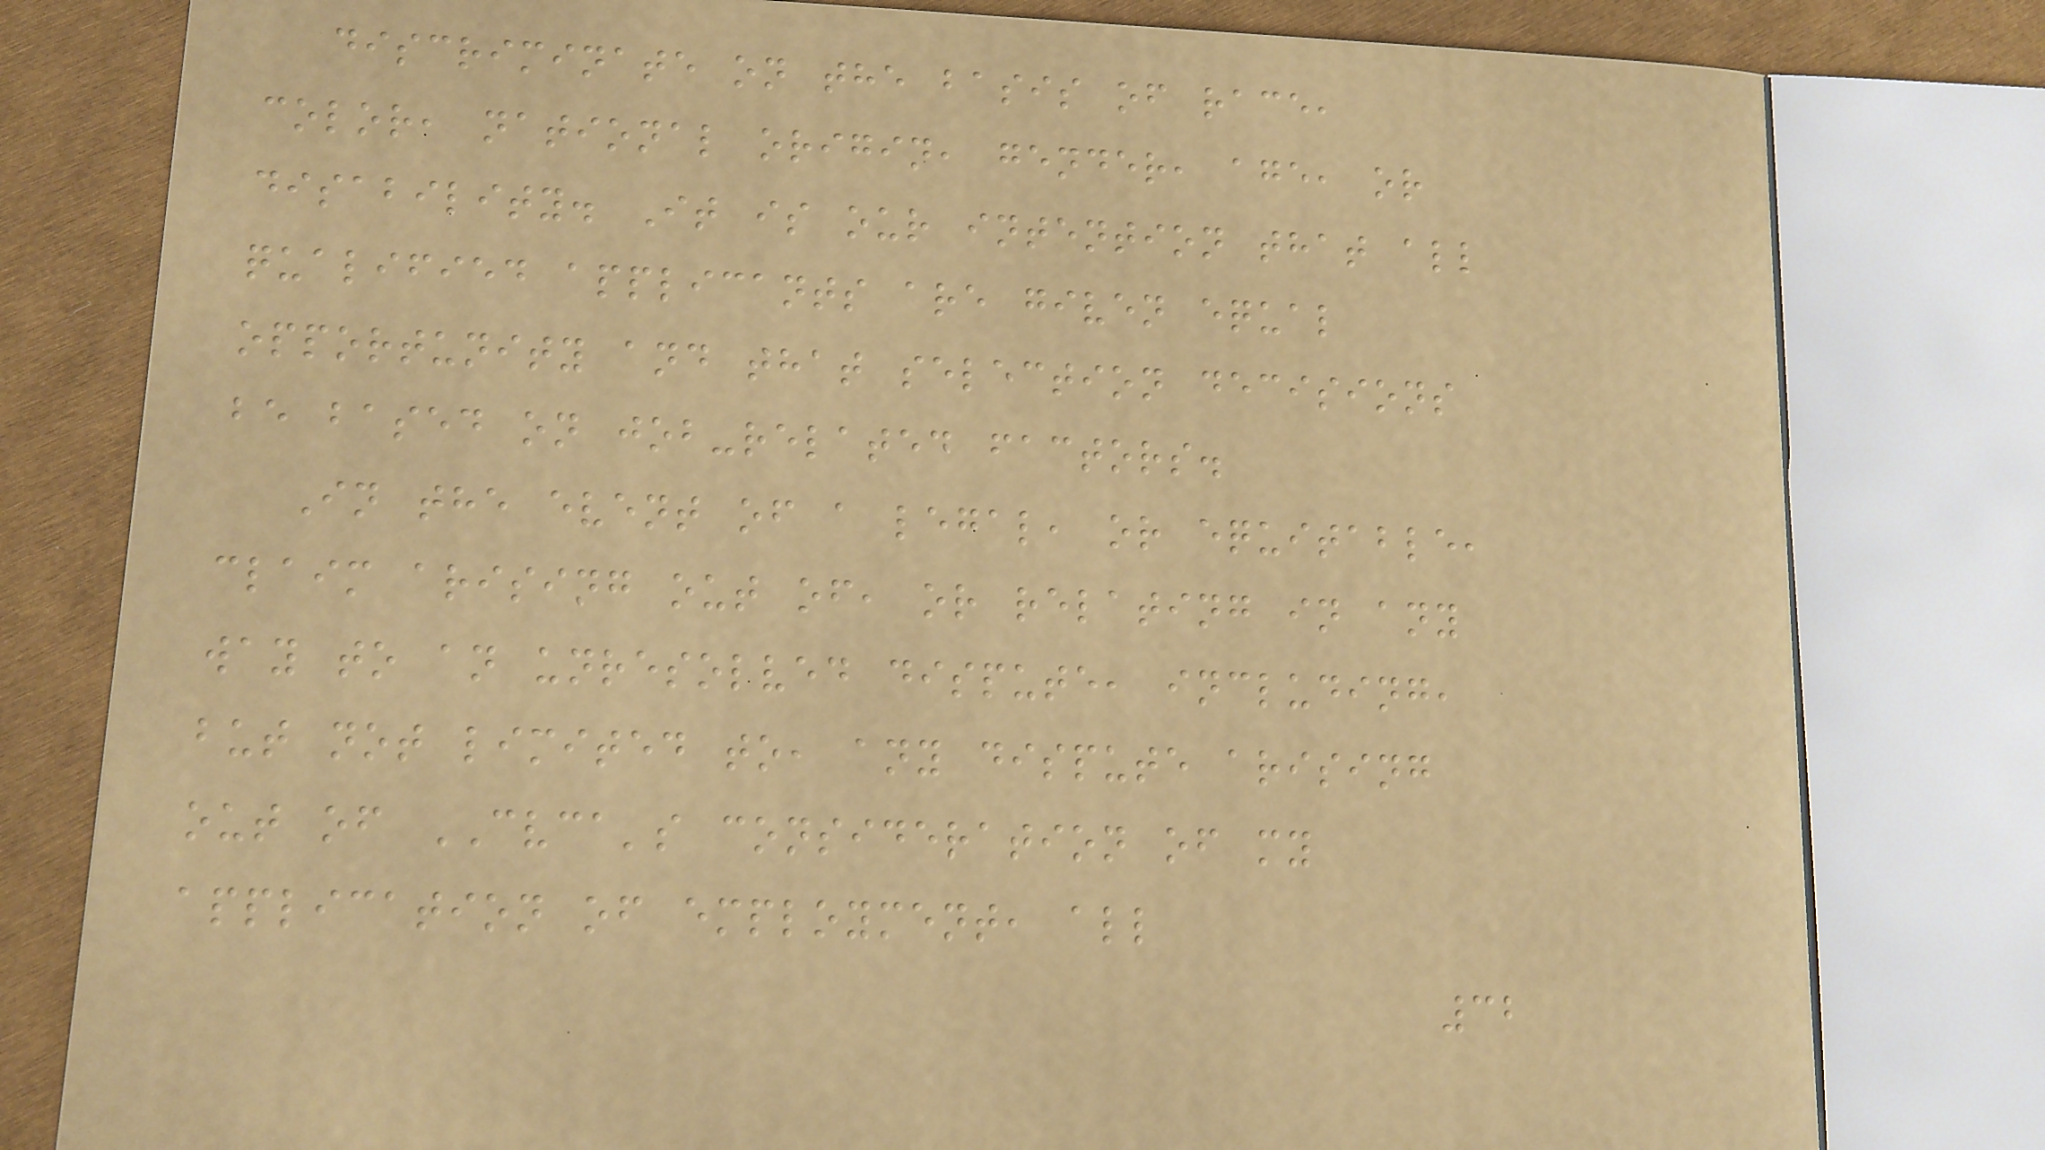discriminate on the basis of race,
color, national origin, gender, age, or
disability. It is our intention that all
qualified applicants are given equal
opportunity and that selection decisions
be based on job-related factors.
In the event of a legal, or equitable,
claim arising out of, or relating in any
way to an unresolved dispute, including,
but not limited to, any dispute arising
out of CVCA's consideration of my
application of employment, all
32
